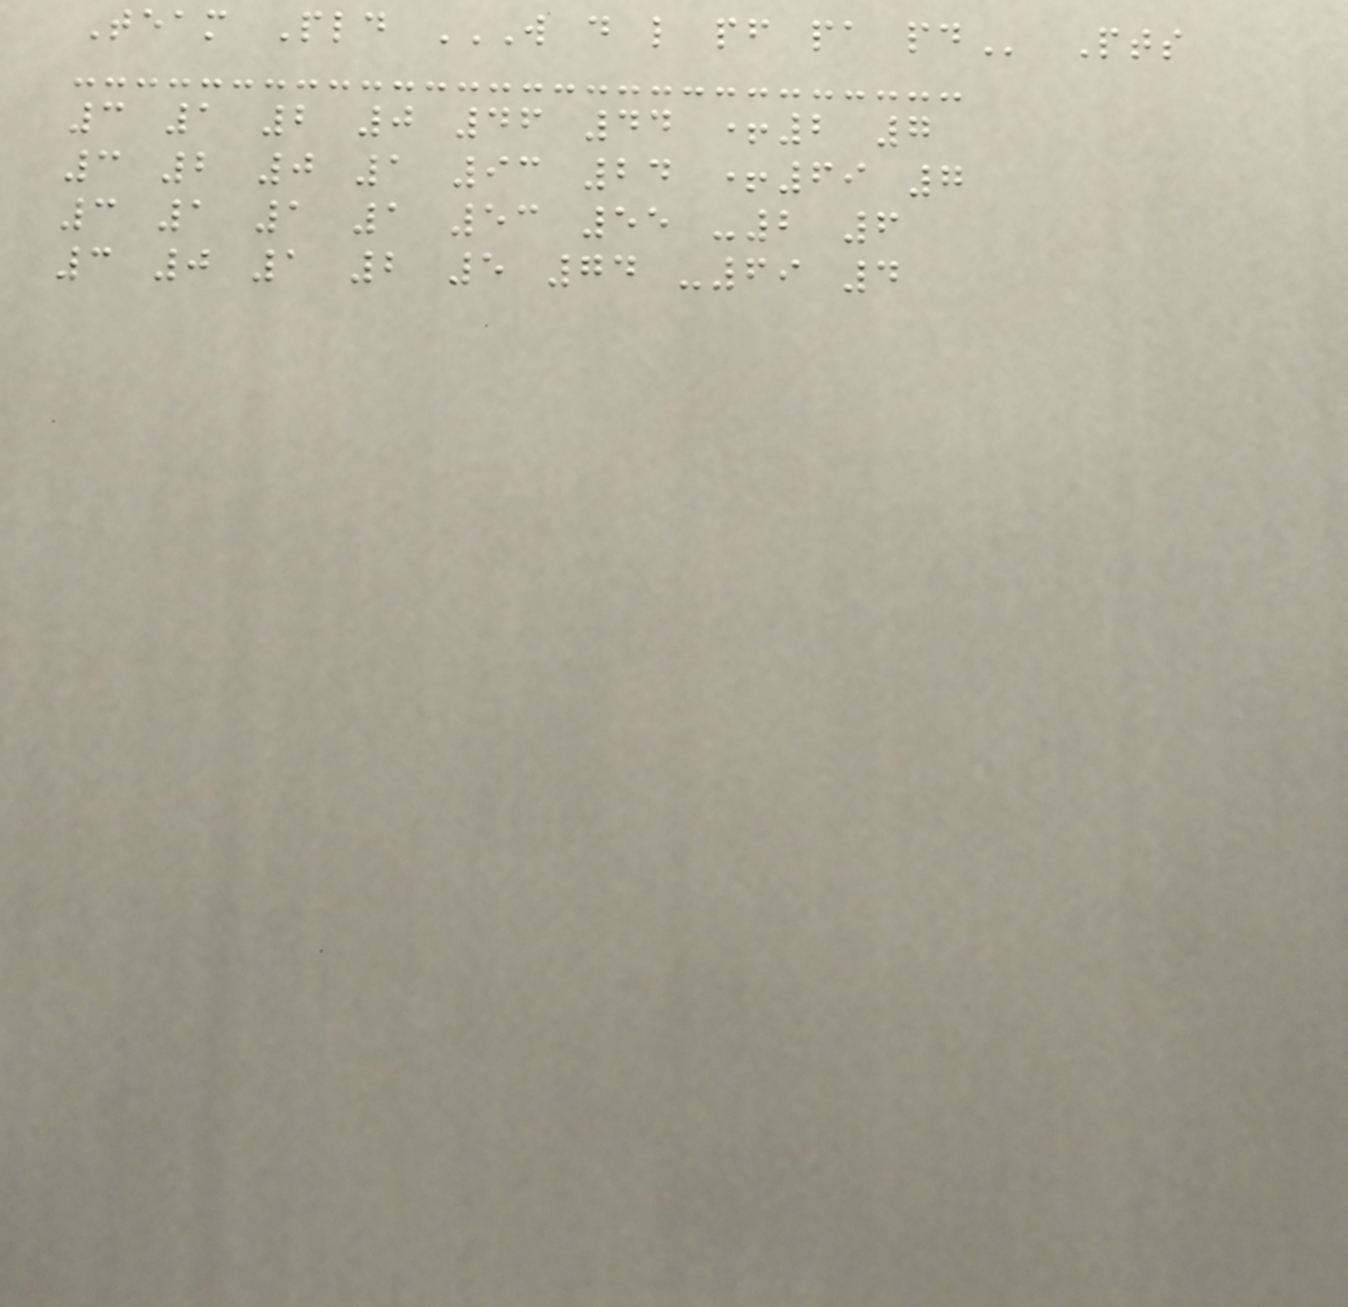Team Pld W D L PF PA PD Pts
3 1 2 0 46 44 +2 7
3 2 0 1 93 24 +69 7
3 1 1 1 53 55 -2 6
3 0 1 2 5 74 -69 4
